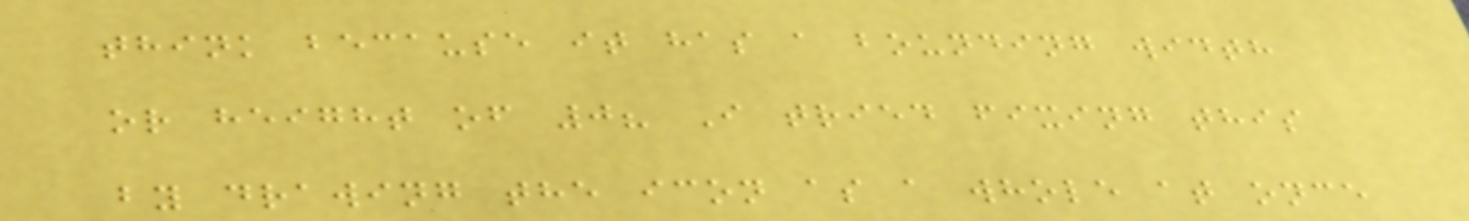think because it has a bounding width
or height of 0? I tried fixing this
by drawing the icon as a whole at once
